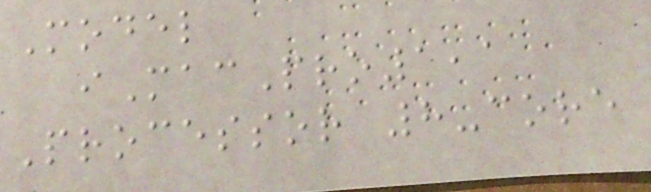Model
iMacPro1,1
Processor 8-core
